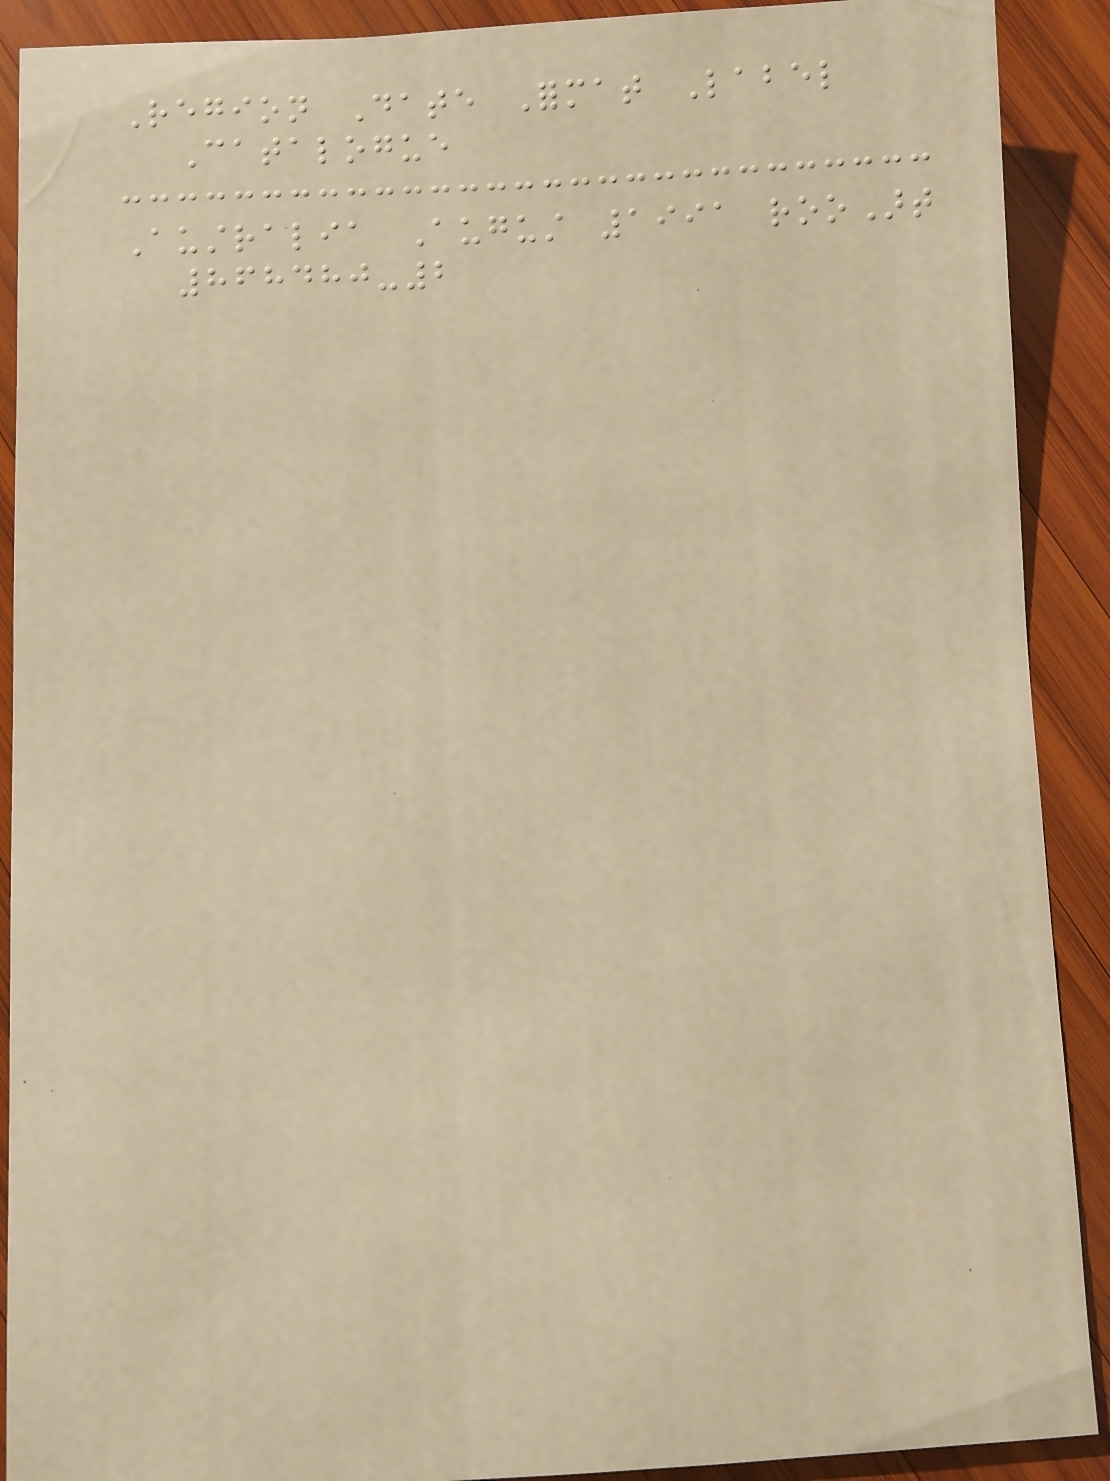Region Date Format Label
Catalogue
Australia August 1991 rooArt
868480-2
